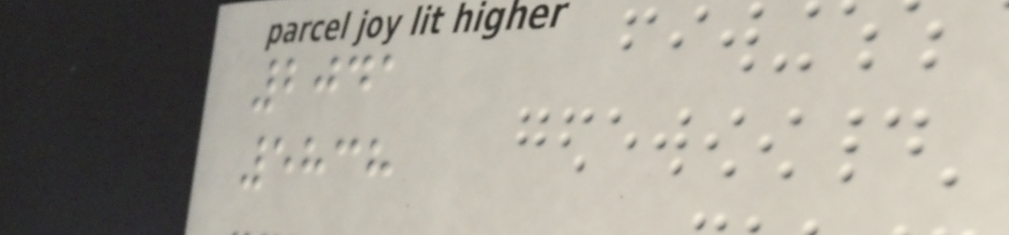2041
5838
